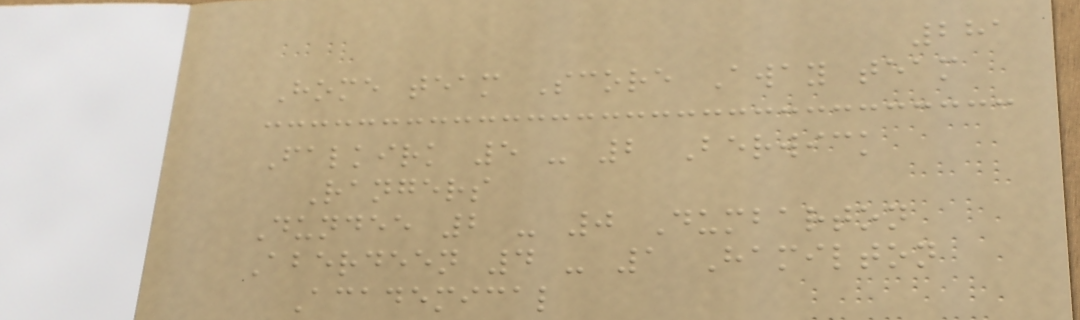281
Home team Score Away team
Falkirk 5 - 2 Berwick
Rangers
Dundee 2 - 0 Dumbarton
Aberdeen 4 - 1 Hamilton
Academical
